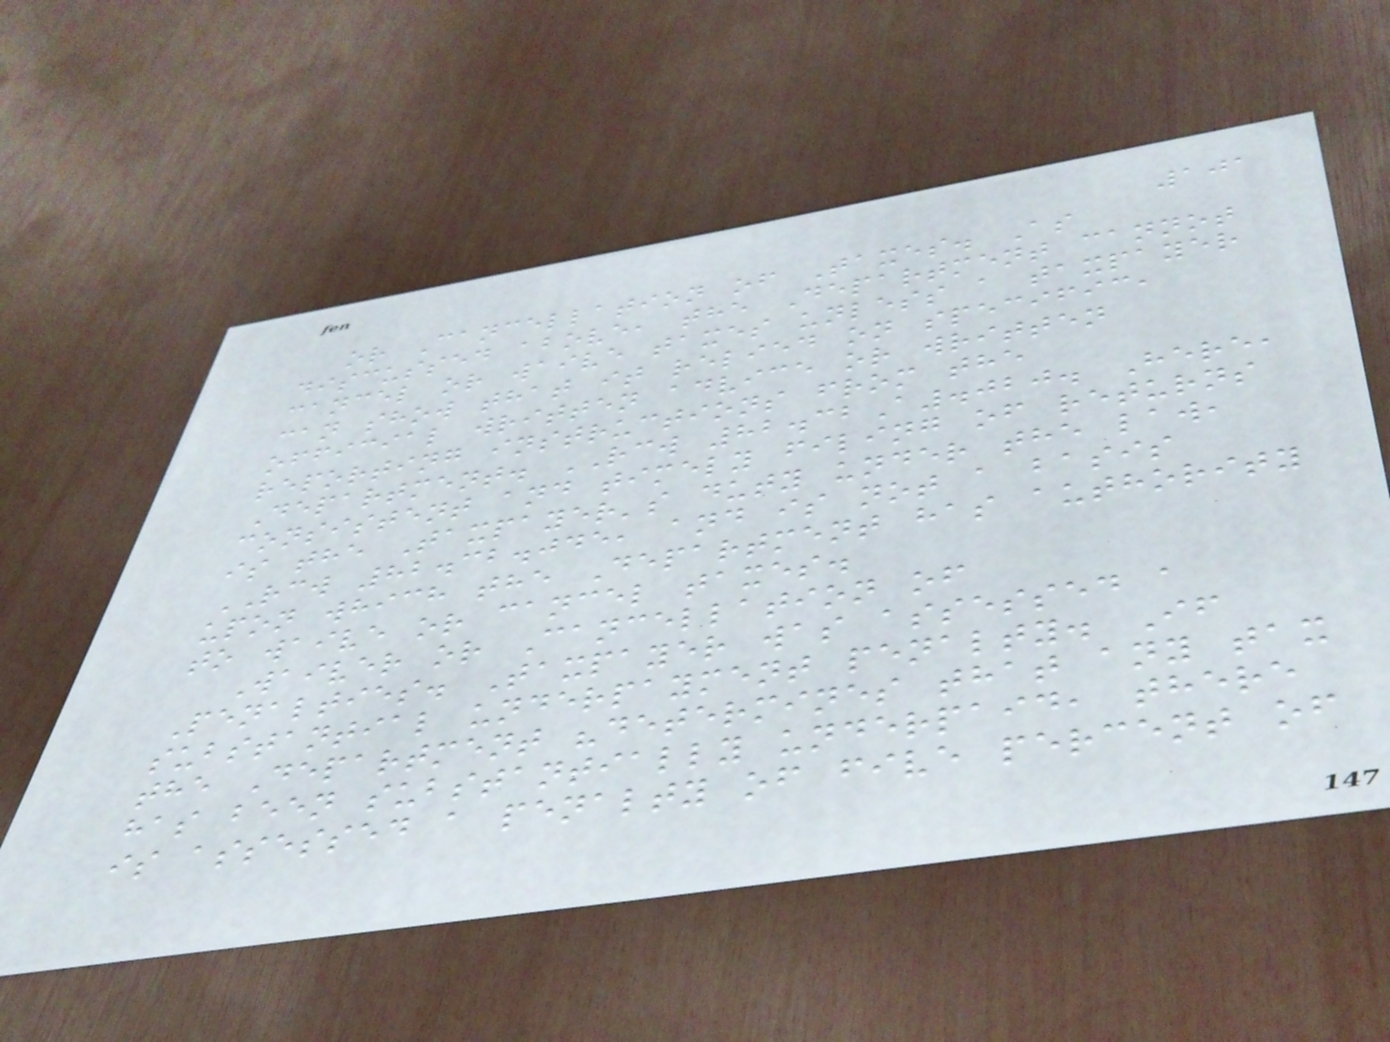101
or Cancellation of Taxes. As
discussed above, the Department cannot
cancel or waive taxes unless a taxpayer
can show that it relied on specific,
official written advice or written
reporting instructions from the
Department. RCW 82.32A.020. Here,
consistent and timely filing of returns
is the Taxpayer's duty under the law,
RCW 82.32.045, and is not a basis
upon which the Department has authority
to waive or cancel taxes.
Waiver or Cancellation of
Penalties. Taxpayer was assessed a
substantial underpayment penalty. If
the Department "determines that any tax
has been substantially underpaid, there
is assessed a penalty of five percent of
